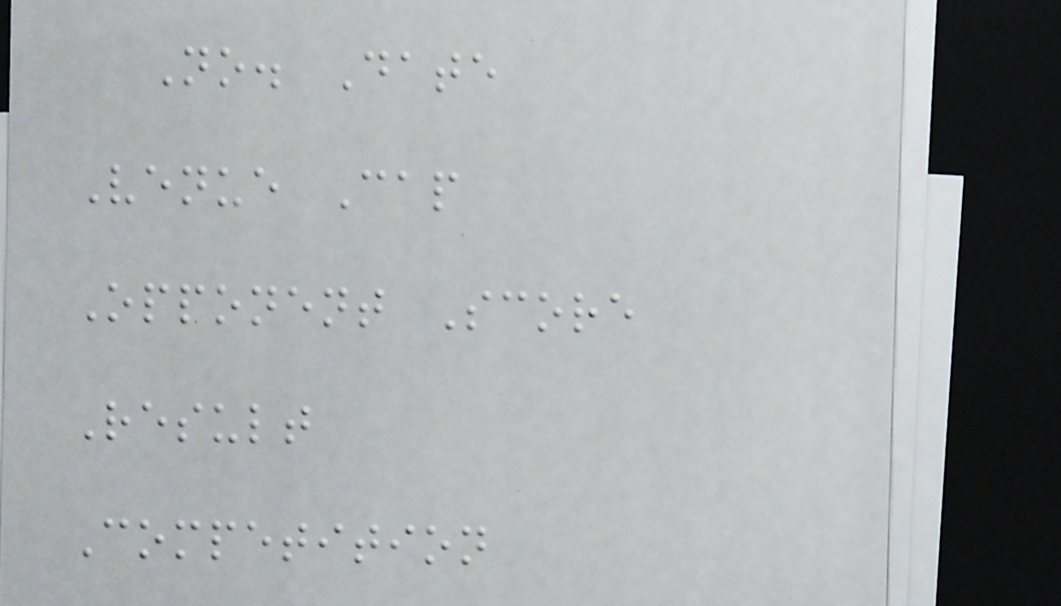No. Date
Venue Cap
Opponent Score
Result
Competition
